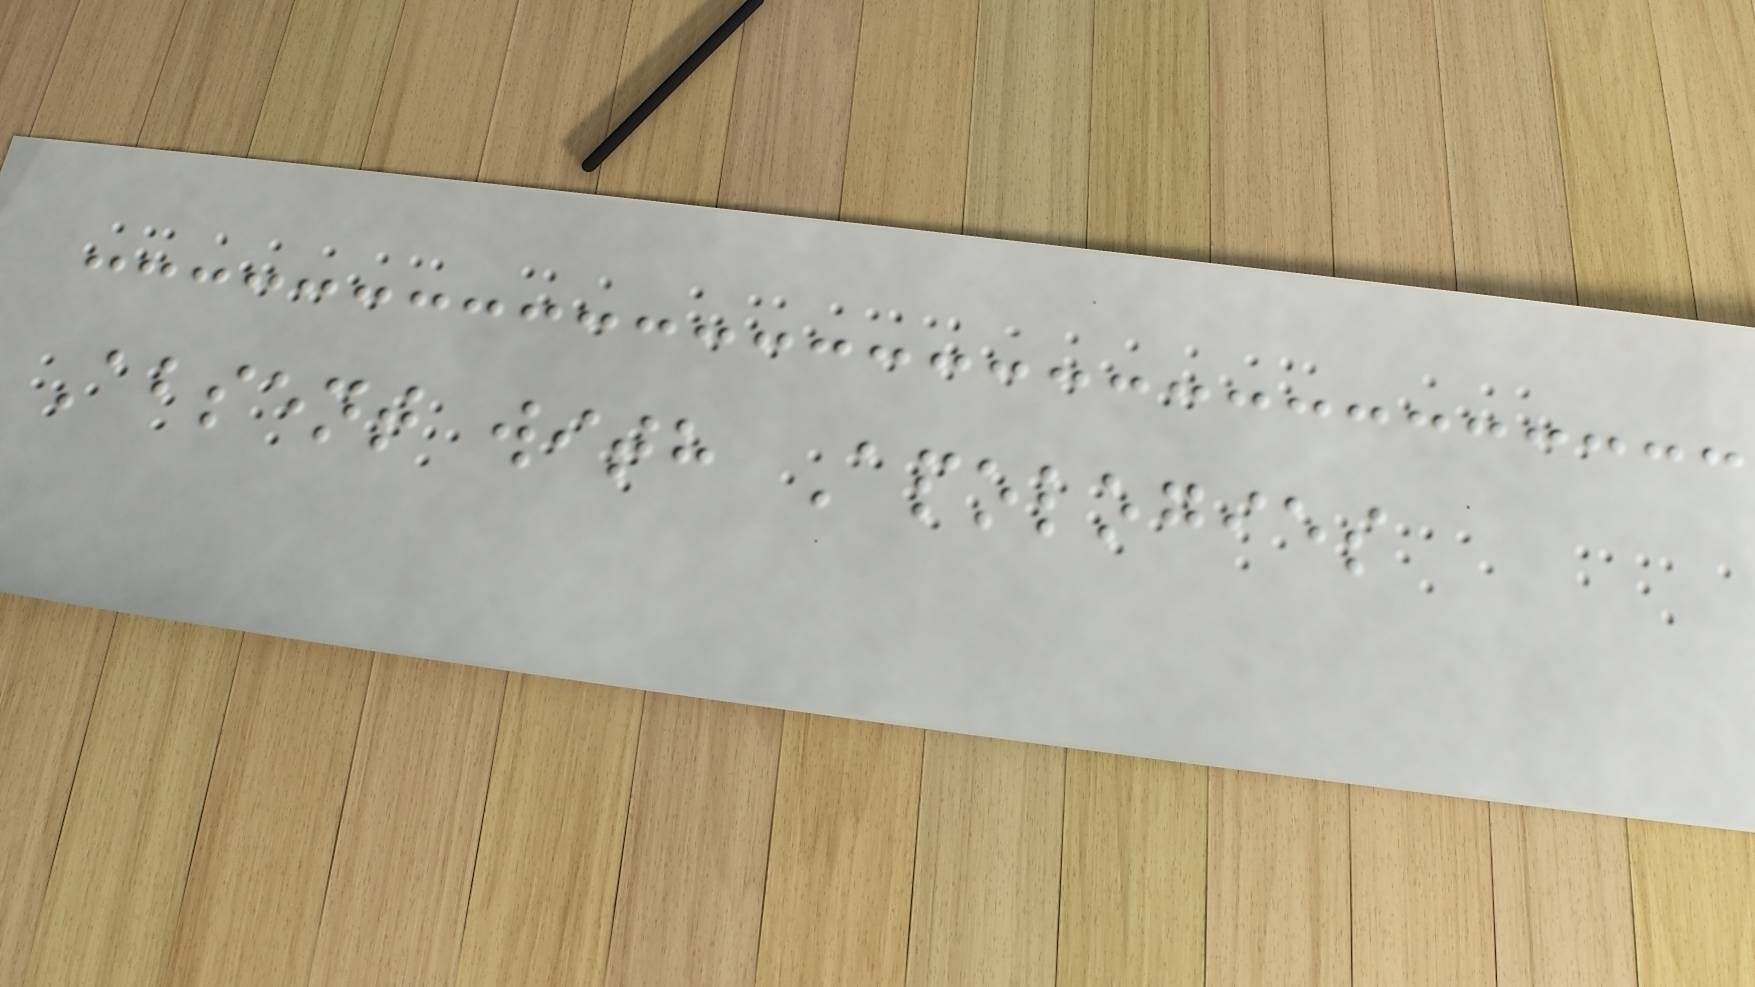Absent with Apologies
